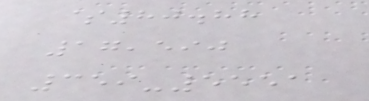$80.88
17,590
359-5551
